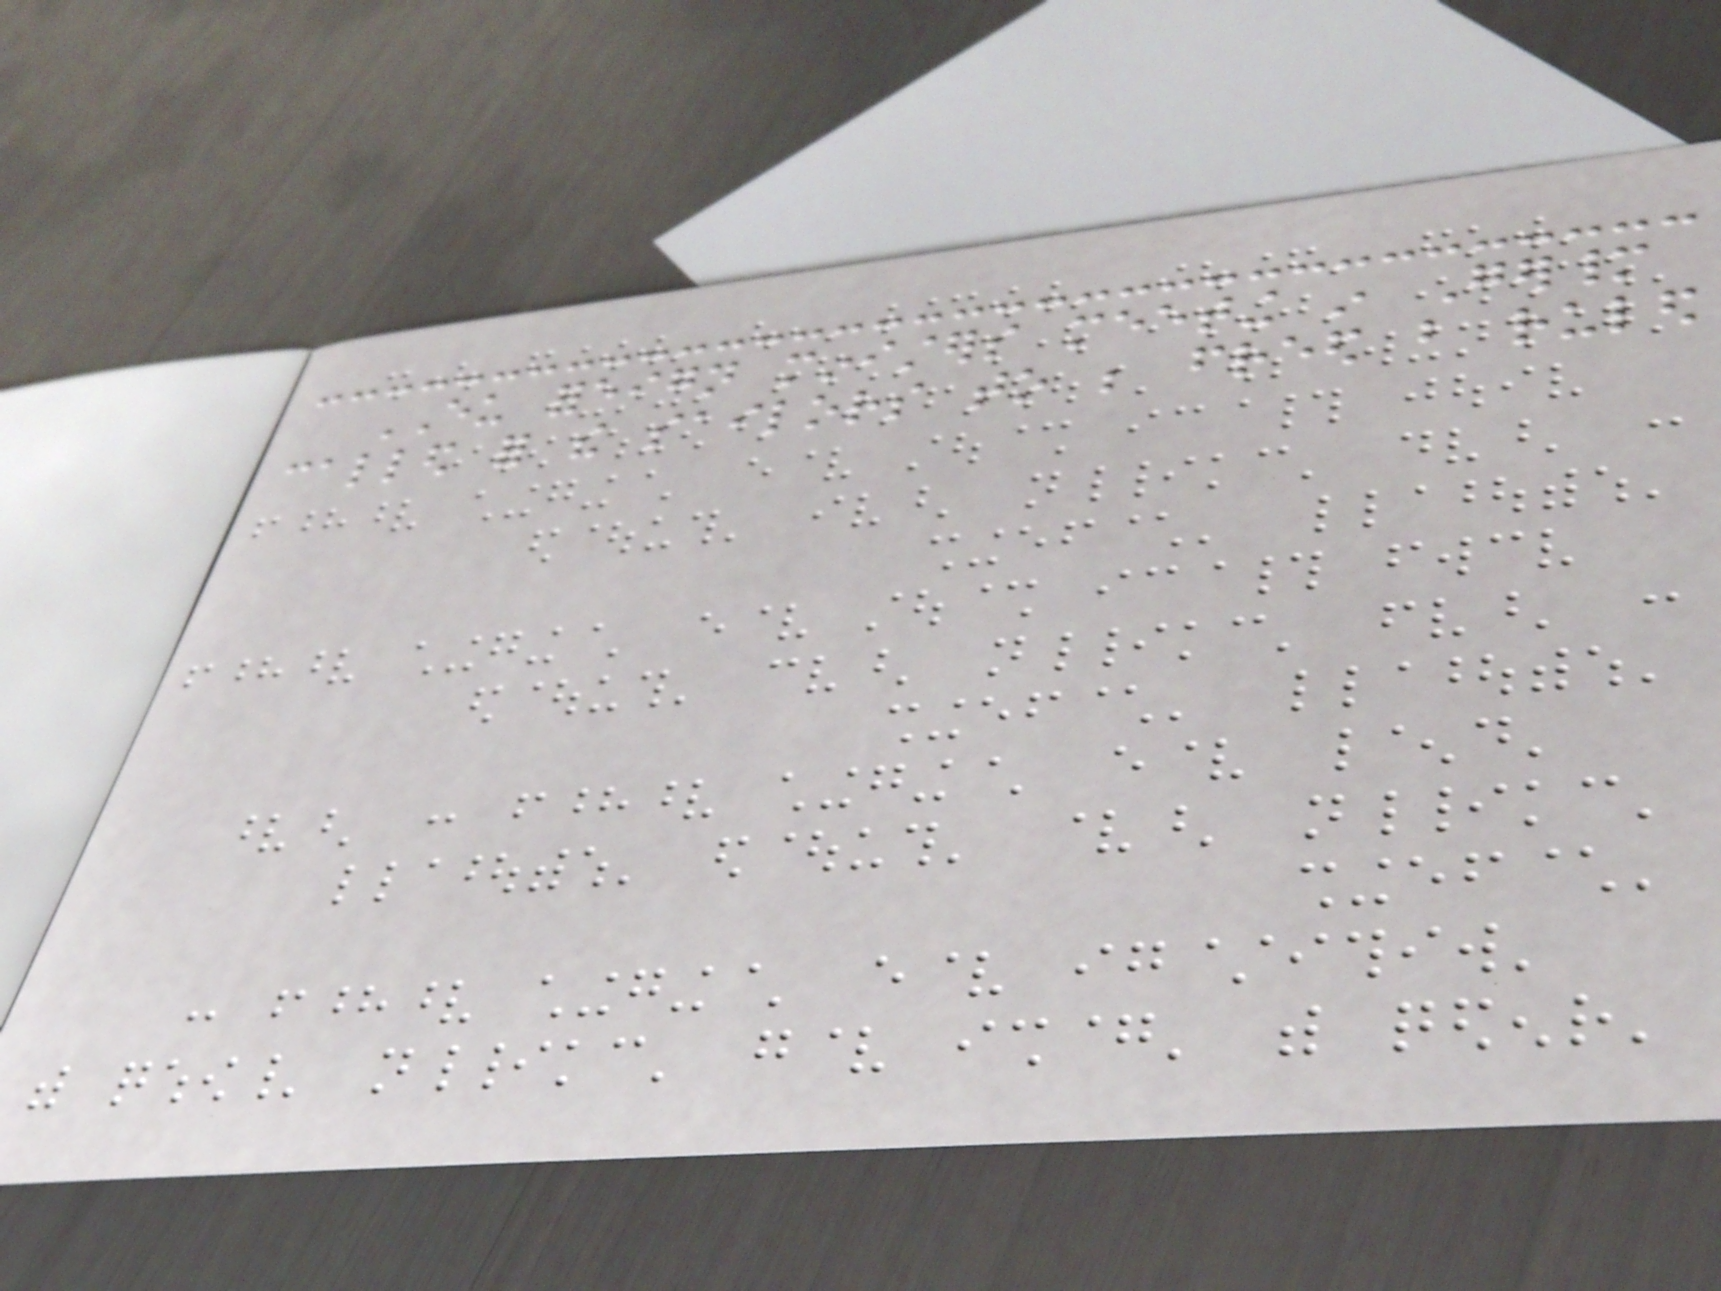EU foreign ministers meeting in Germany
called for the sailors to be freed but ruled
